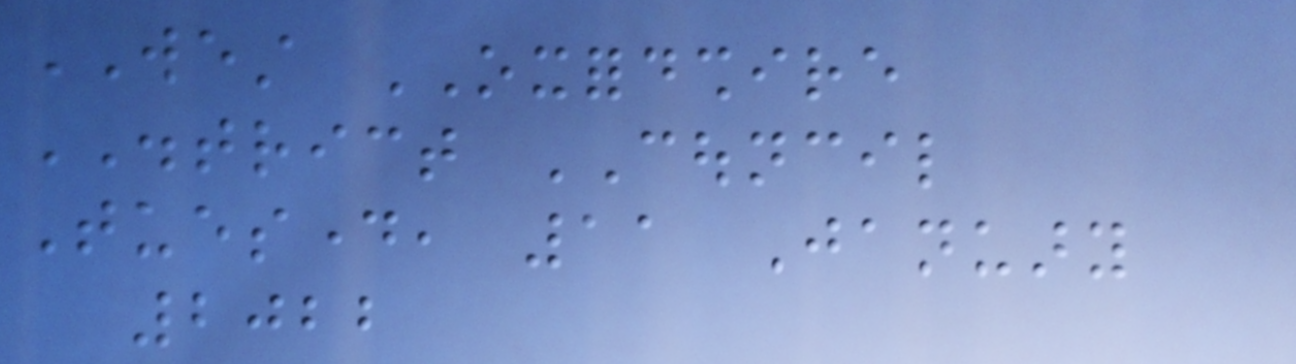WEST OXFORDSHIRE
DISTRICT COUNCIL
Tuesday, 11 January
2022
